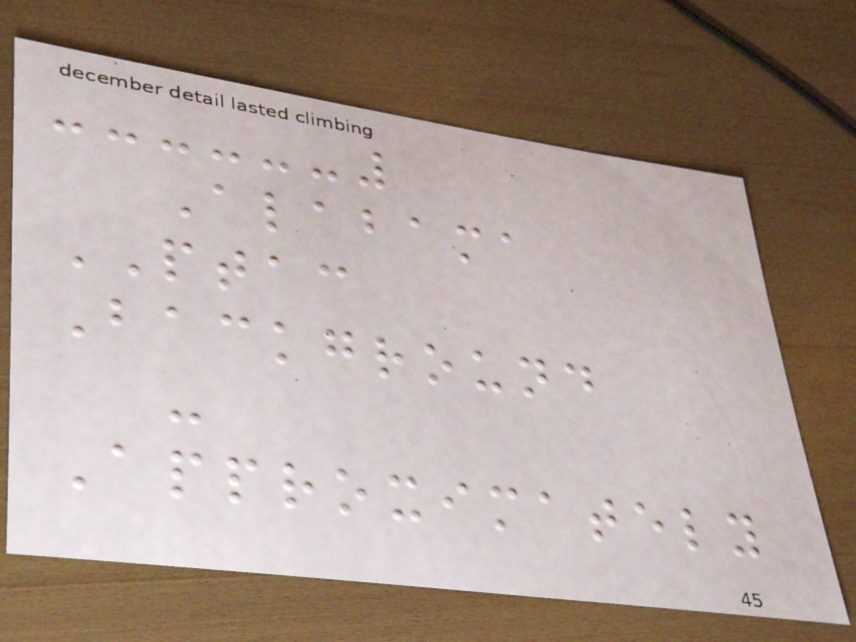Alabama
PTAC
Background
-
Approximately
